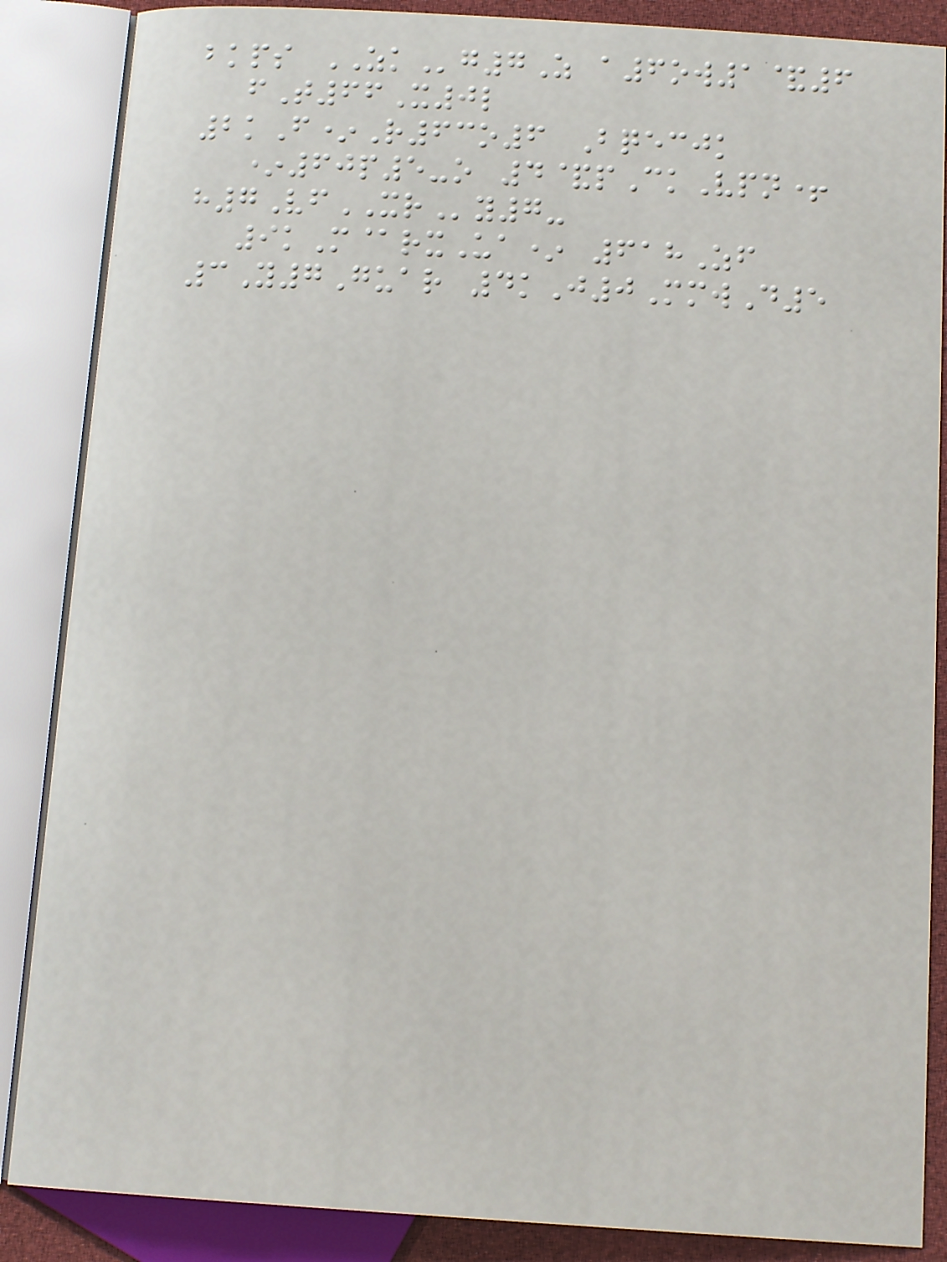bkps ZKg7Z a6ow1&6
fT66X0l
2kF*R63o6 Bqecjk
*60p5-o 4&pCkVpn+
h7VfXRy7-
9kM@rxUa* 618Zf
3Y7Guar 4kJ0MmwD5
